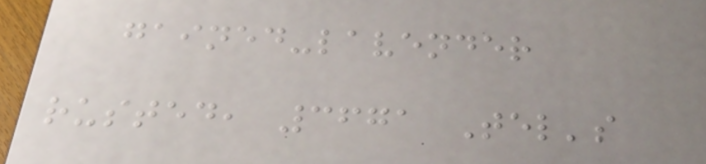gained-lavender
rusted, 3671 Tel's
